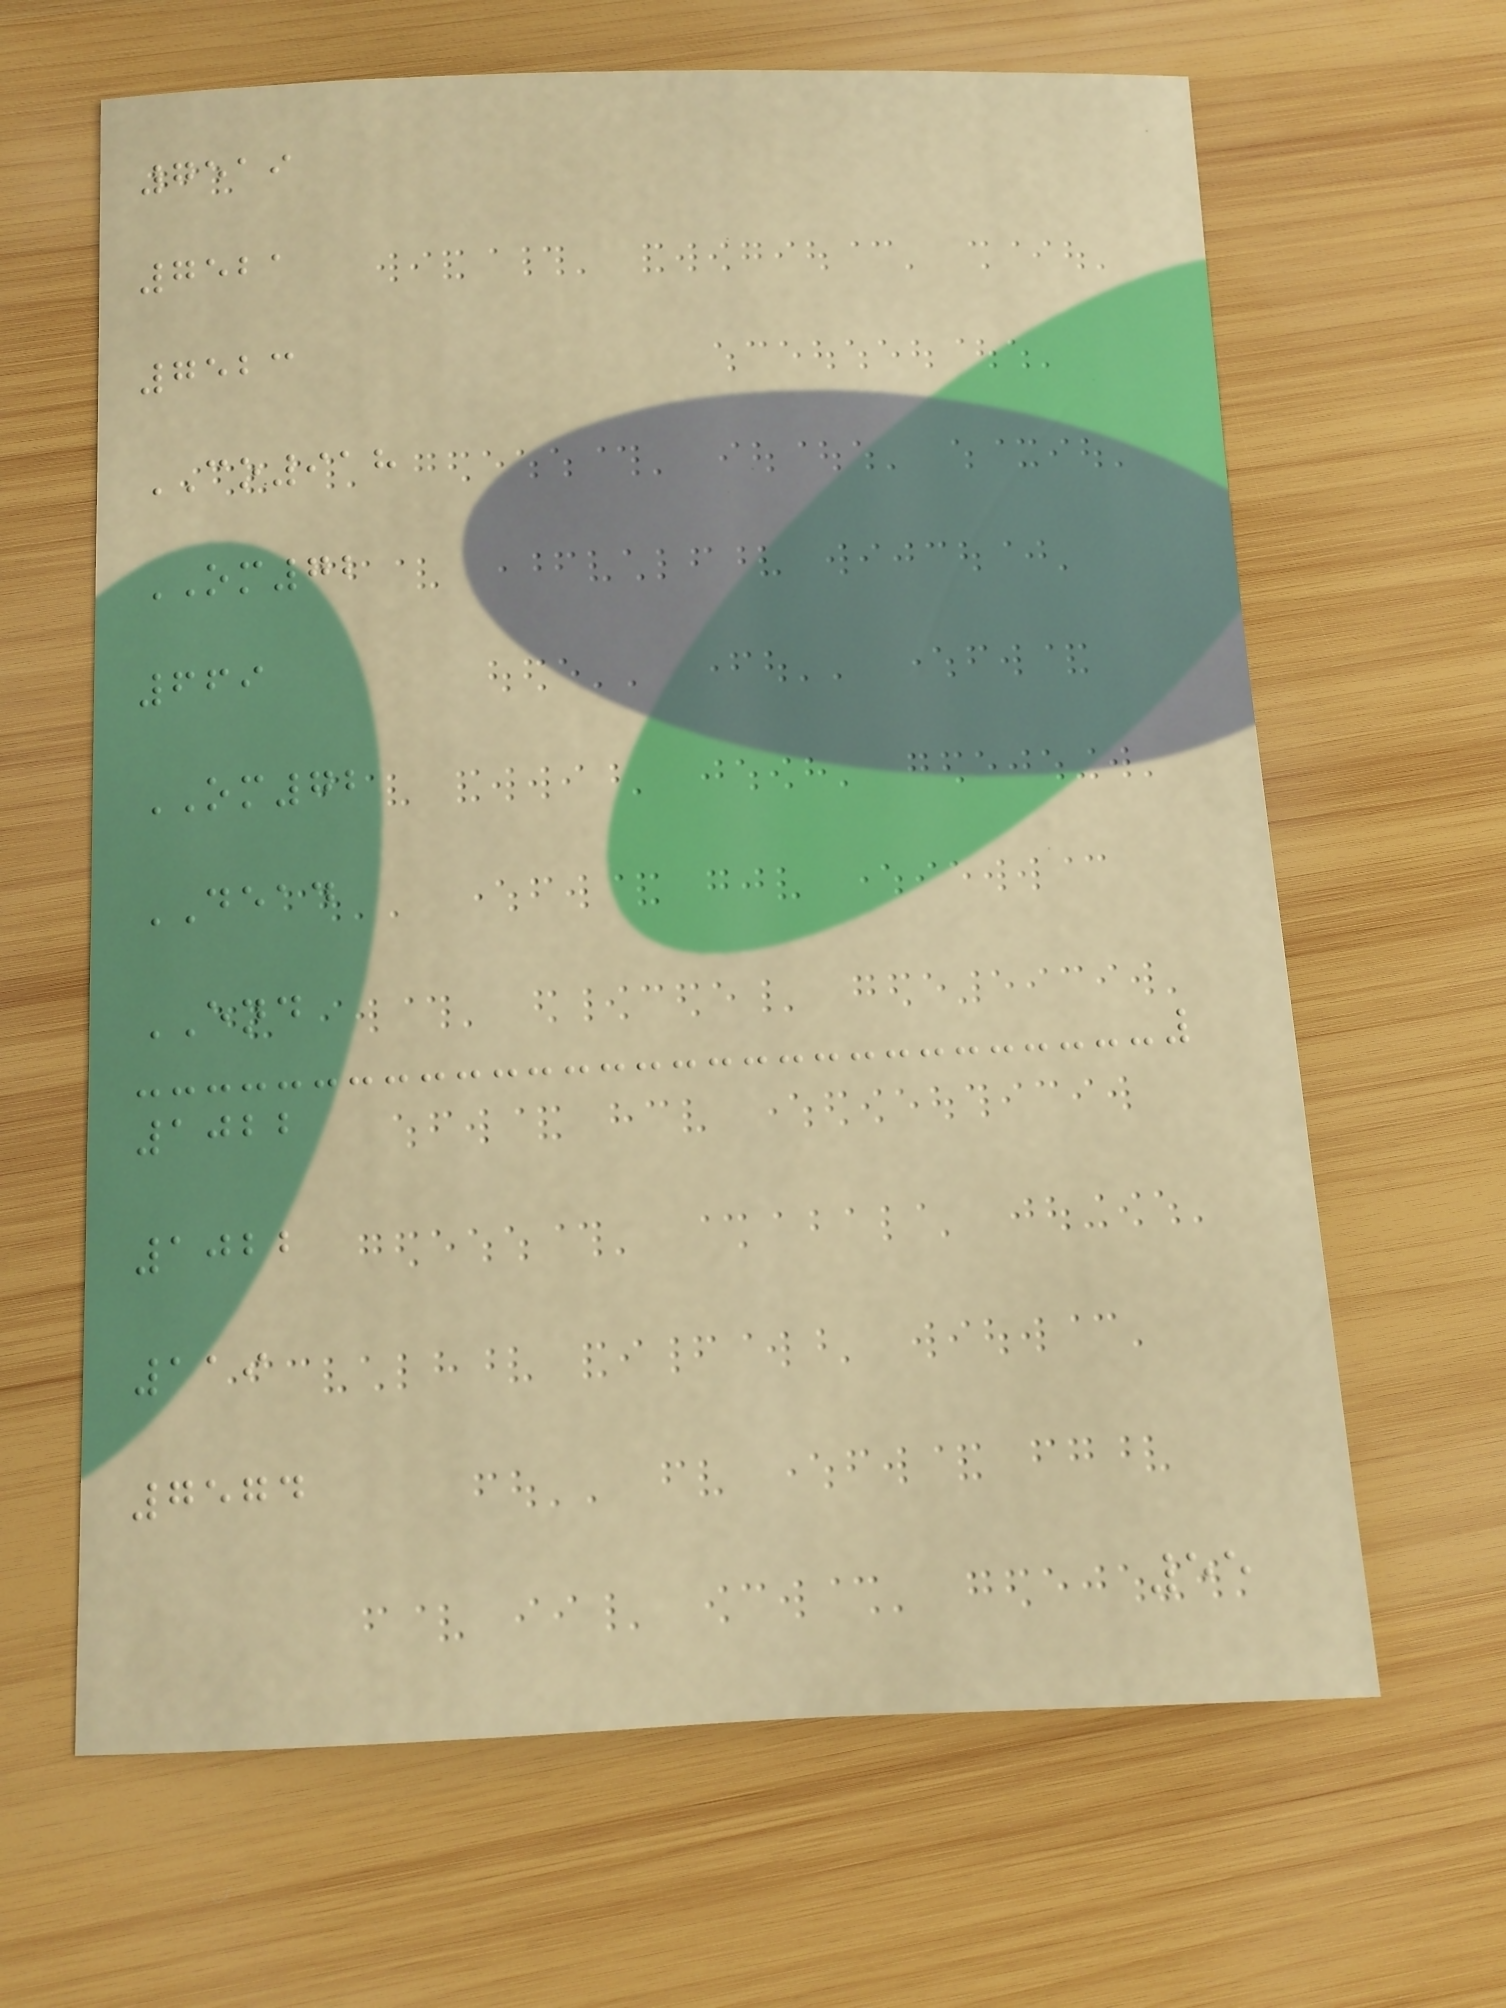7519
7521
7523
CO918
OM72
669
OM72
DEAD
END
1022
1022
119
7574
55
